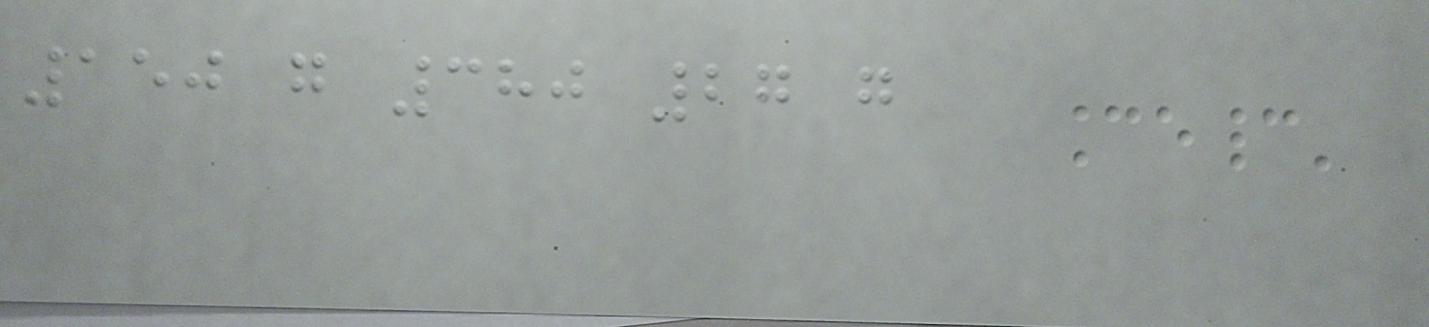150 g 380 27 g
